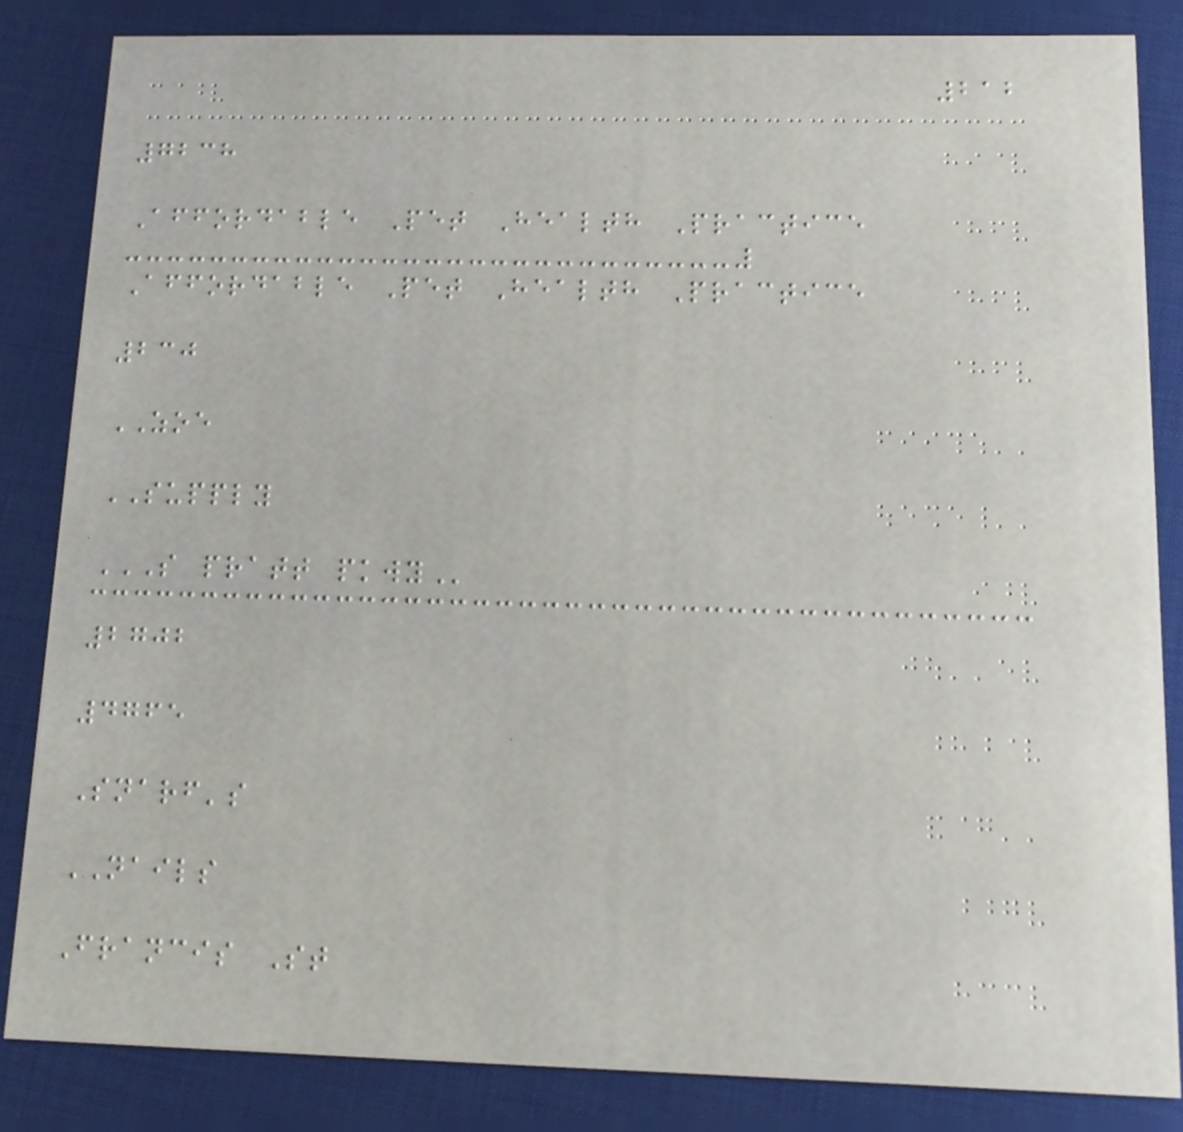212
7238
Affordable Pet Health Practice
Affordable Pet Health Practice
230
ZOE
SUPPLY
S PRATT PKWY
2702
4765
Snarf's
NAILS
Francis St
